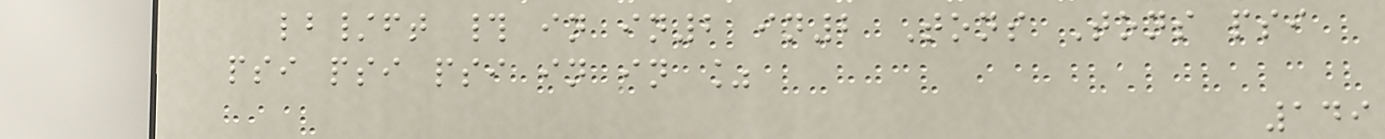lb/ft # in in2 in2 Tons Tons psi
psi psi psi in in %
149
